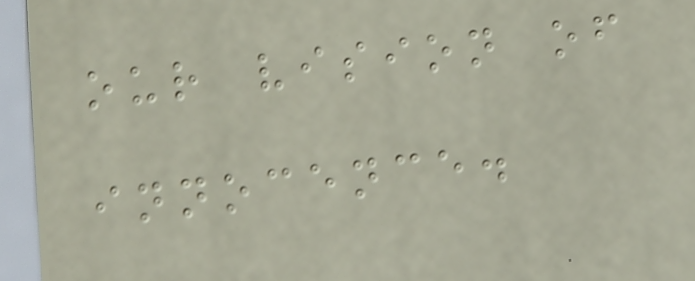our vision of
innocence.
